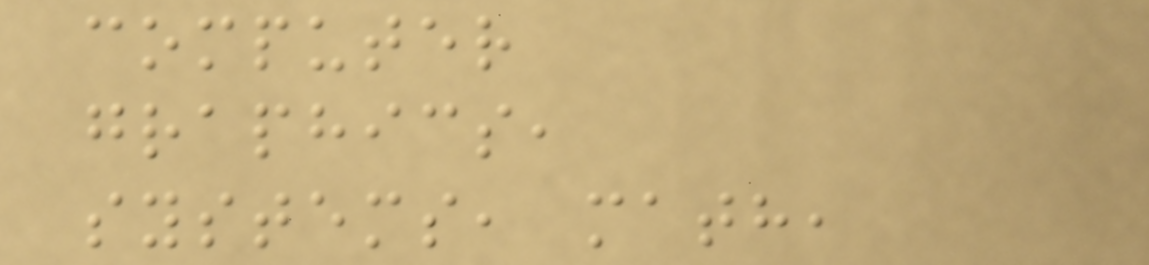computer
graphics,
systems, math,
